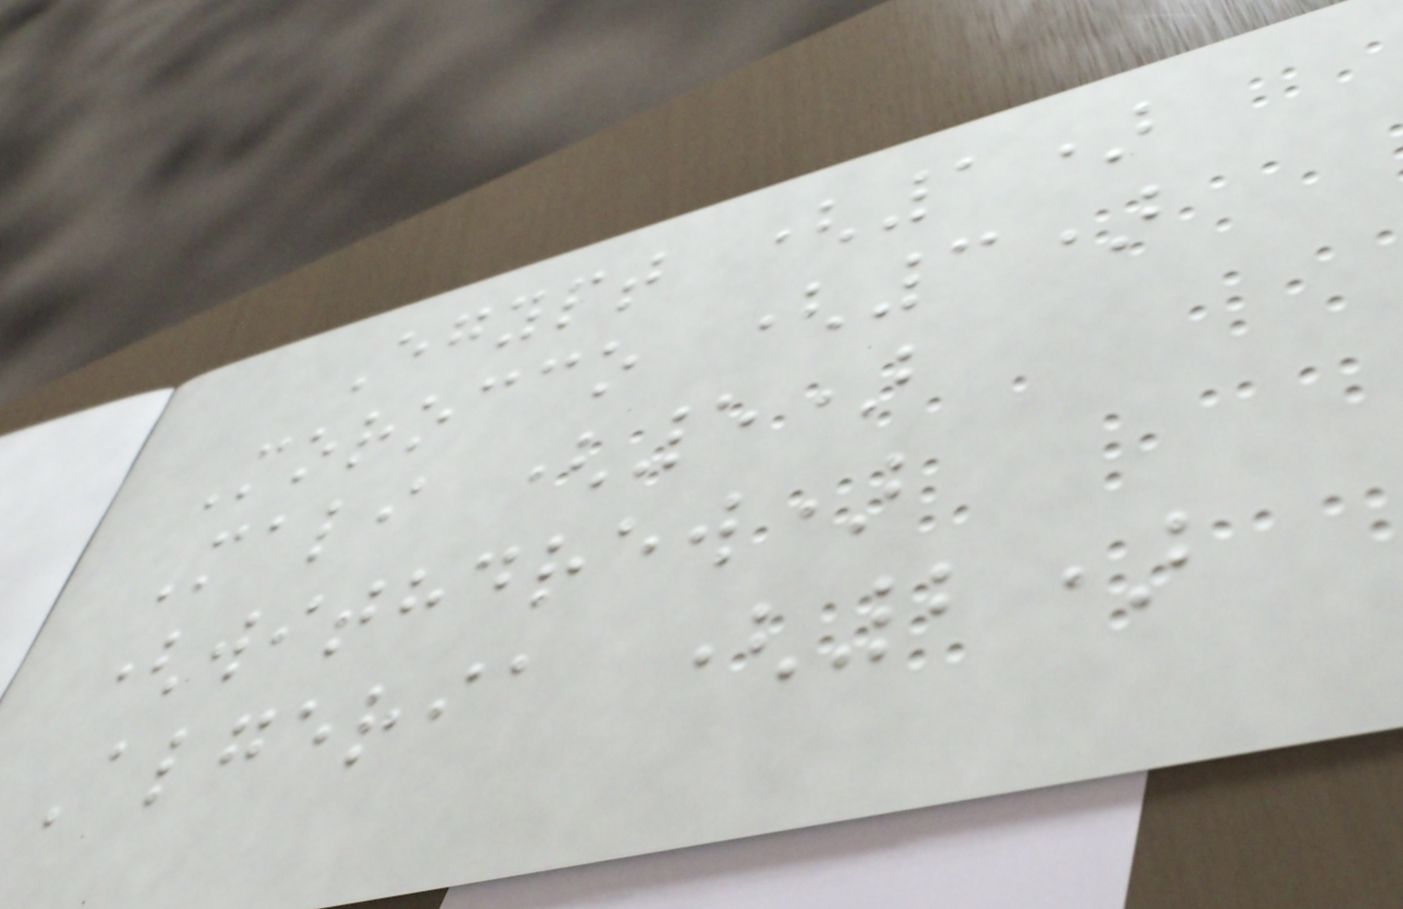Egypt (1)
Morocco (3)
Mali (5)
(withdrew)
Algeria (2)
